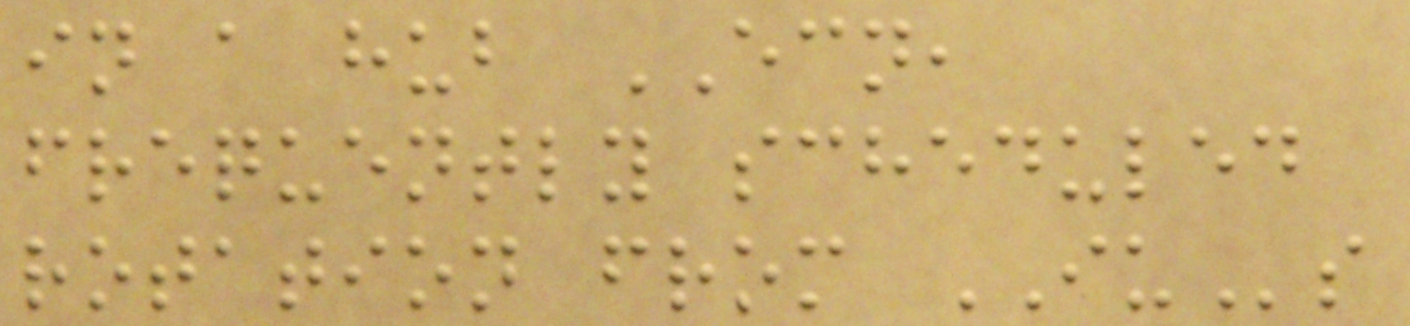in a hub ECN,
frequently scheduled
rotation from IUs
